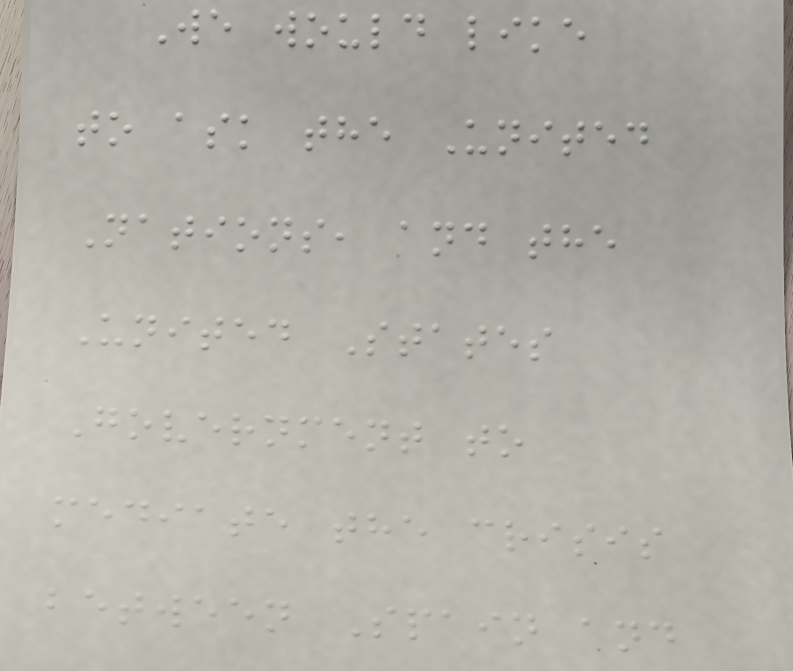We would like
to ask the United
Nations, and the
United States
Government to
mediate the crisis
between Spain and
